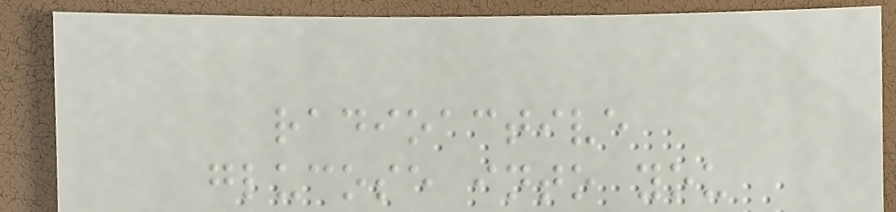radioactive
glucose into you
